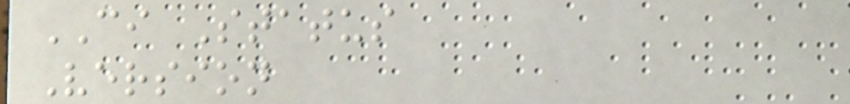CI Status
Version
